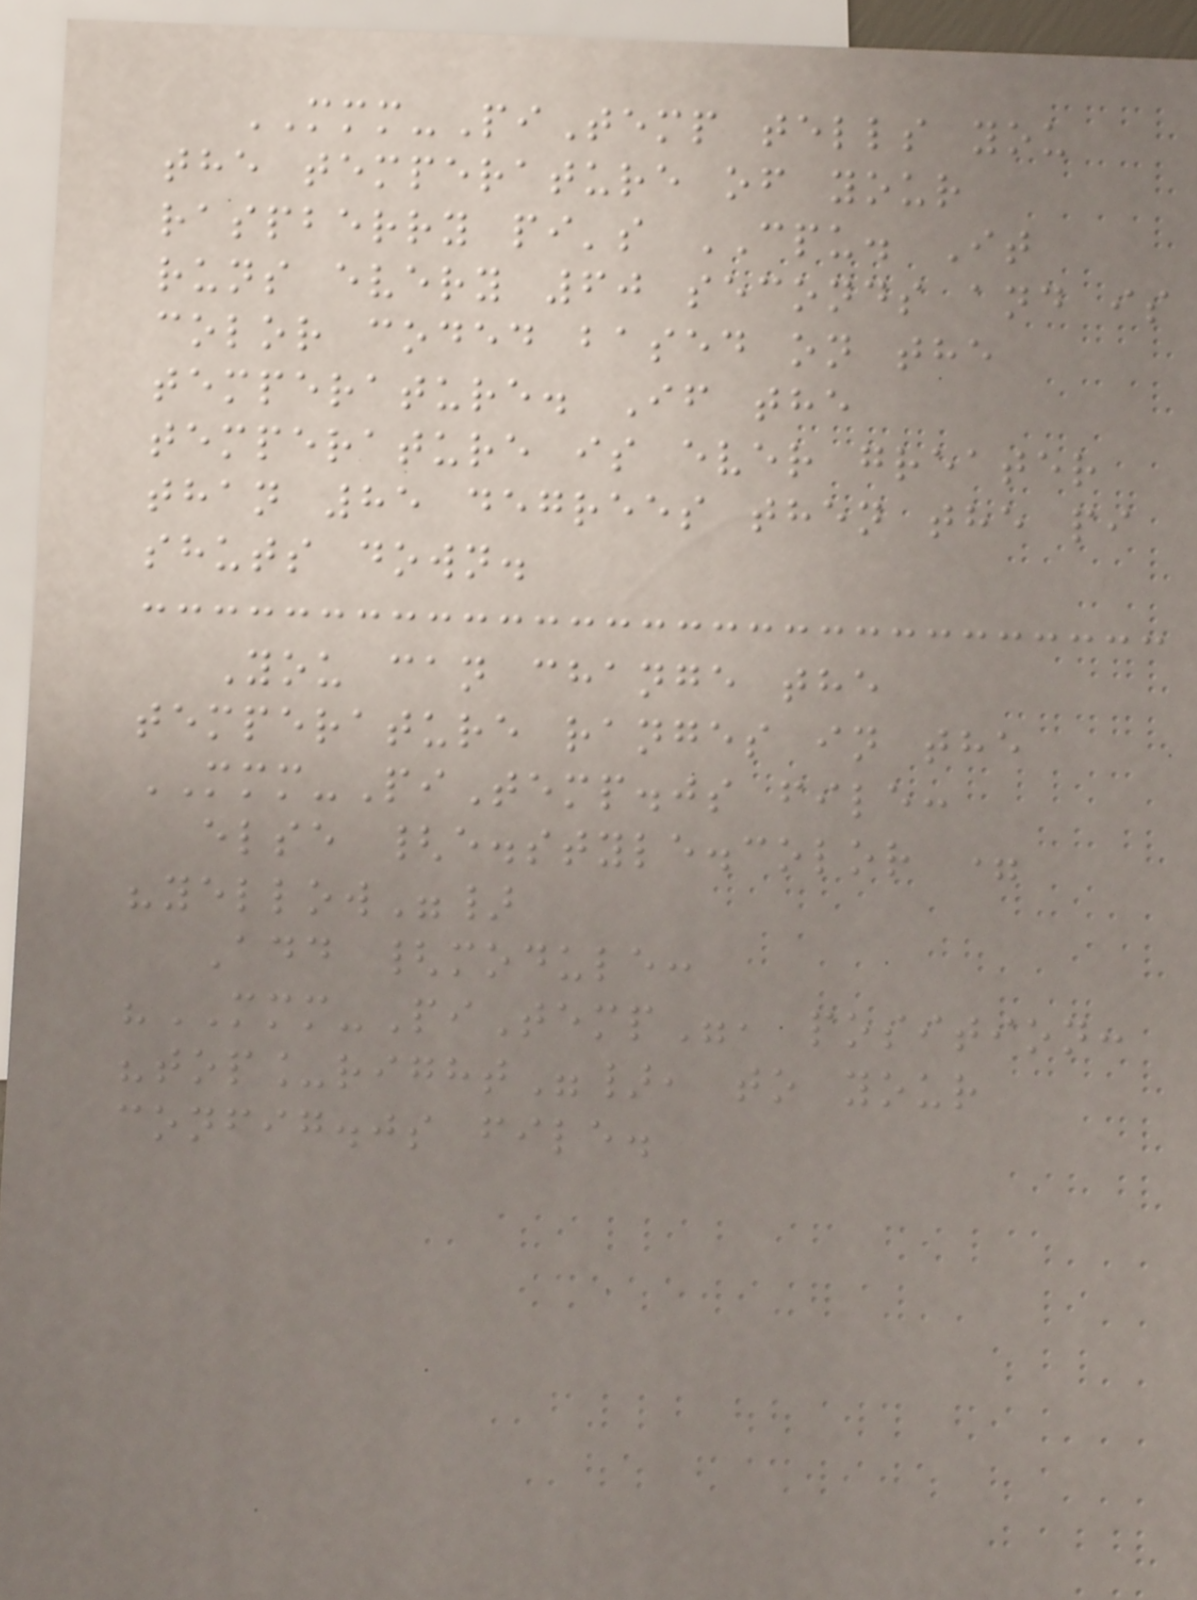MMM-PiTemp tells you
the temperature of your
raspberry pi's CPU. It
runs every 60 seconds and is
color coded based on the
temperature. If the
temperature is ever greater
than 85 degrees then the pi
shuts down.
You can change the
temperature ranges in the
MMM-PiTemp.js file:
else {e.style.color =
"yellow"}
Add {module:
"MMM-PiTemp", position:
"top_right"}, to your
config.js file.
